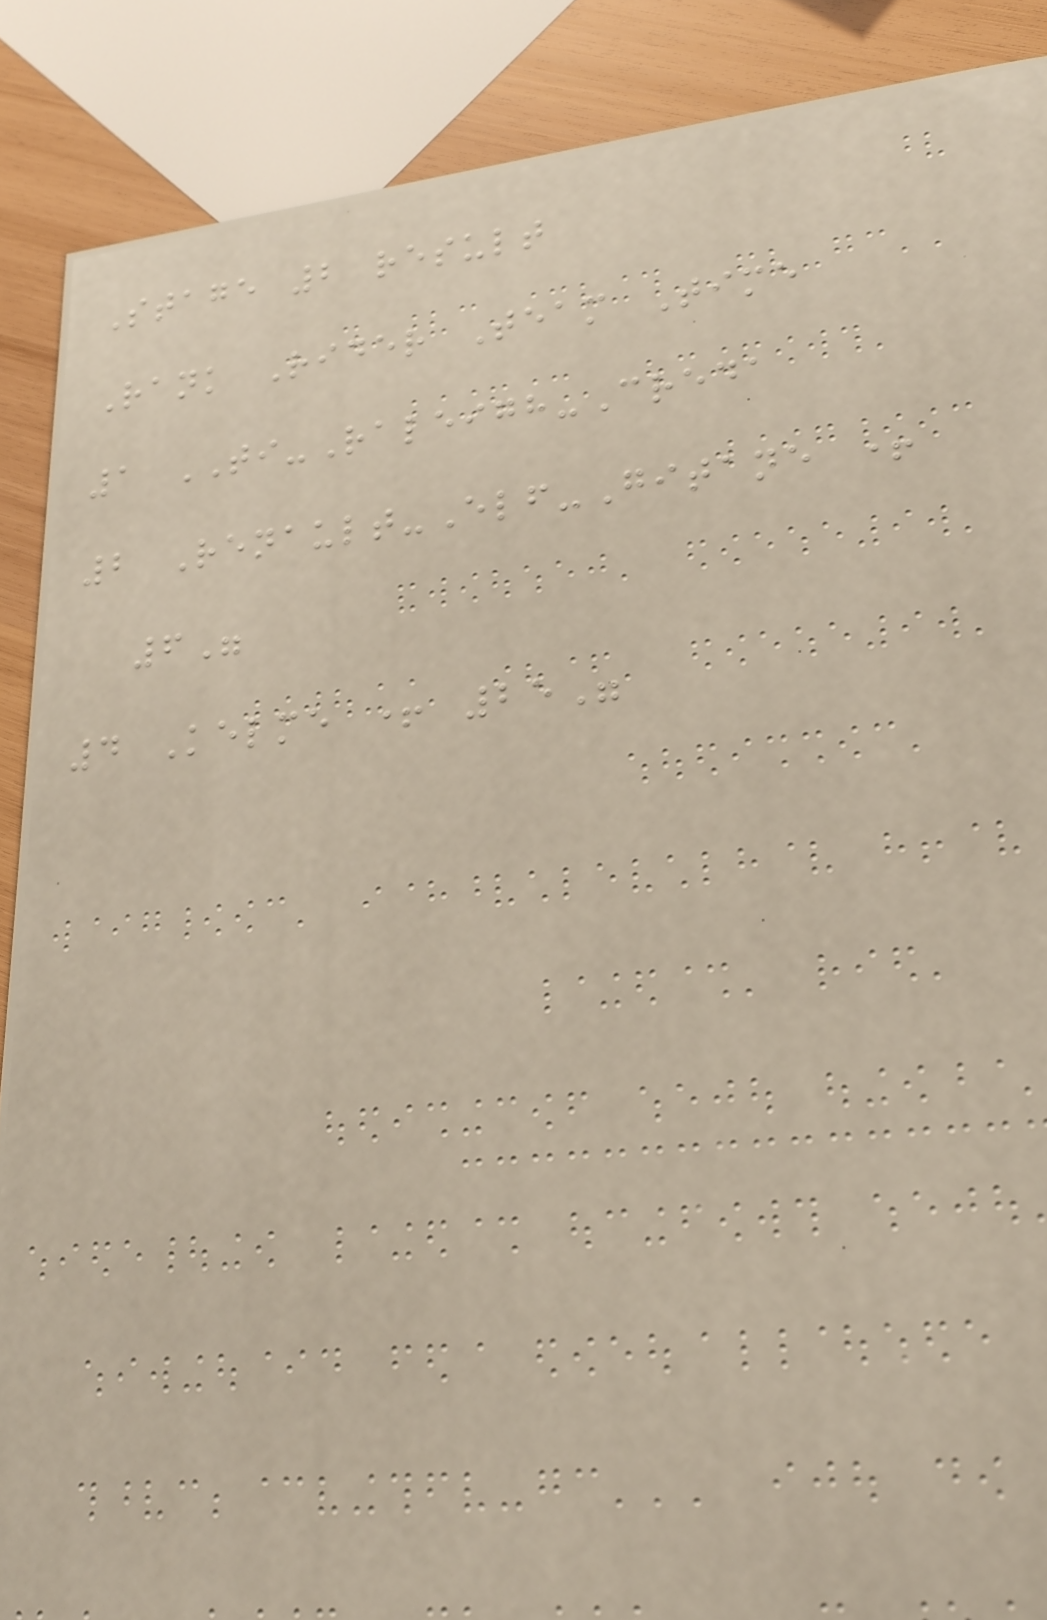Stage 2 result
Rank Rider Team Time
1 TI-Raleigh-Creda
2 Renault-Elf-Gitane +
6"
4 Kelme + 25"
